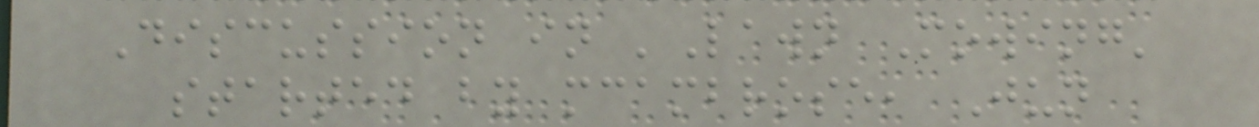Discussion in 'Lawn Mowing'
started by mcambrose, Jun
